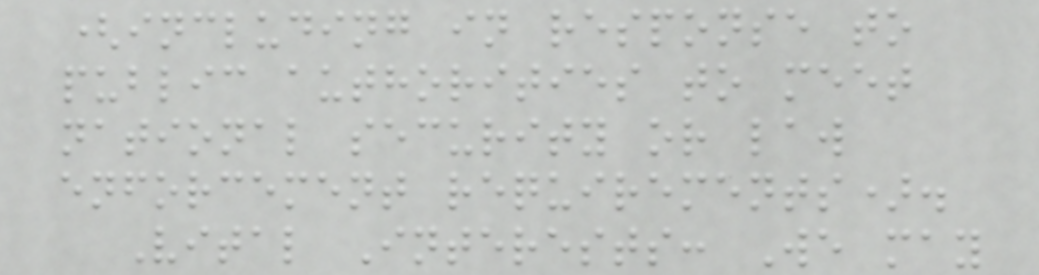(including in response to
public authorities to meet
national security or law
enforcement requirements).
Vital Interests: We may
